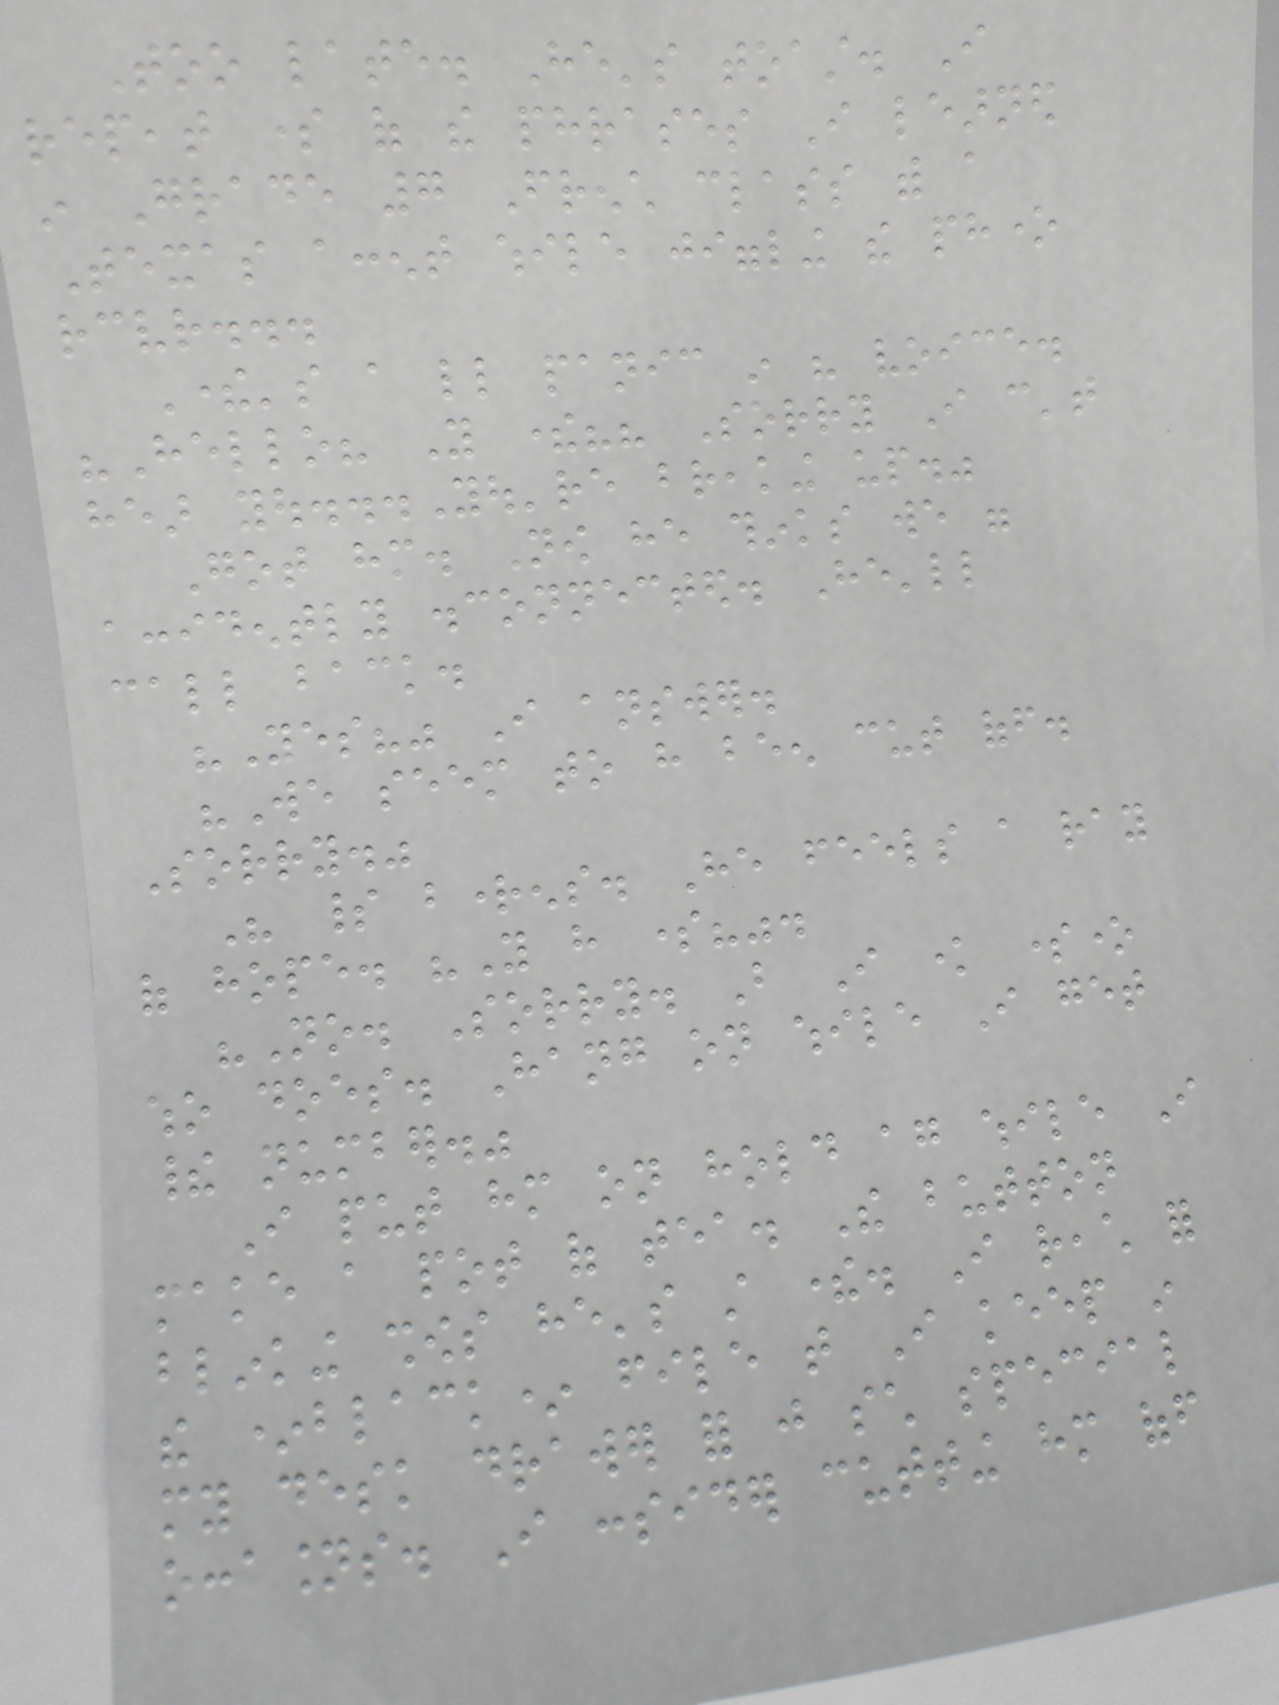Too late. He's toast. I
repeat some of the phrases I learned
in Grade 7 French class with a
Texas accent while jiggling the phone
receiver...
There's a little panic in his voice.
"Hello? You there?? Sorry I can't
hear you...You're breaking up."
Got him. Now he thinks we were
accidently disconnected. He'll
call back.
"Yes?" I answer.
"We seem to have been cut off.
Sorry."
His spirit brightens. He feels a ray
of hope. "You have some?".
"No. Sorry. But I know someone
who does. Hang on while I get
their number."
I put him on hold again while I
make a pot of tea. The button
blinking shows he's still there. I reach for
the *black* file that I keep in
my desk drawer for just such special
occasions. I consider cutting him off
